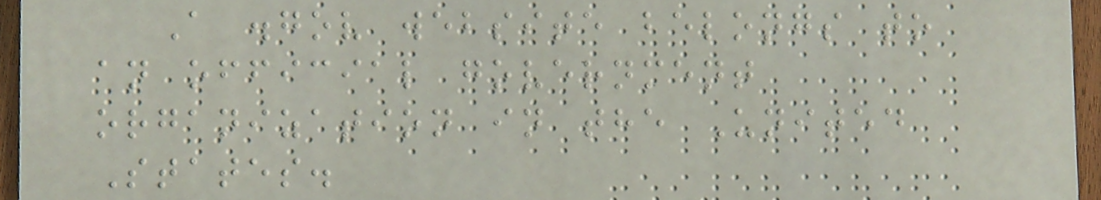A .gov website belongs to
an official government
organization in the United
States.
